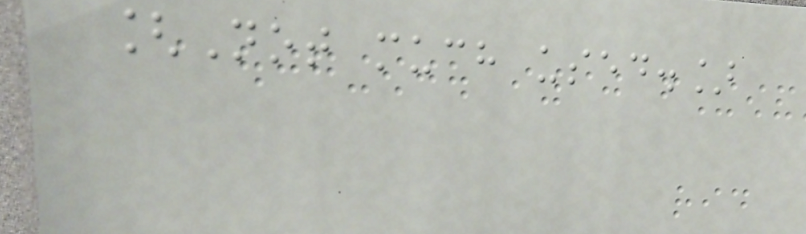[Not much used.]
